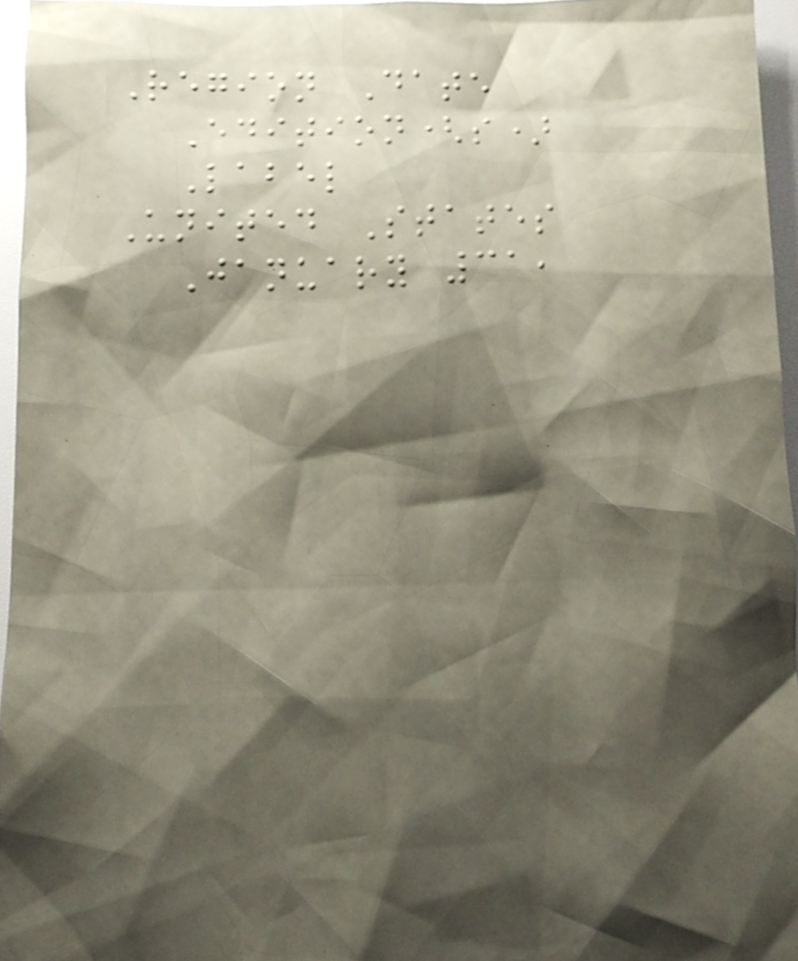Region Date
Edition(s)
Label
United States
January 31,
